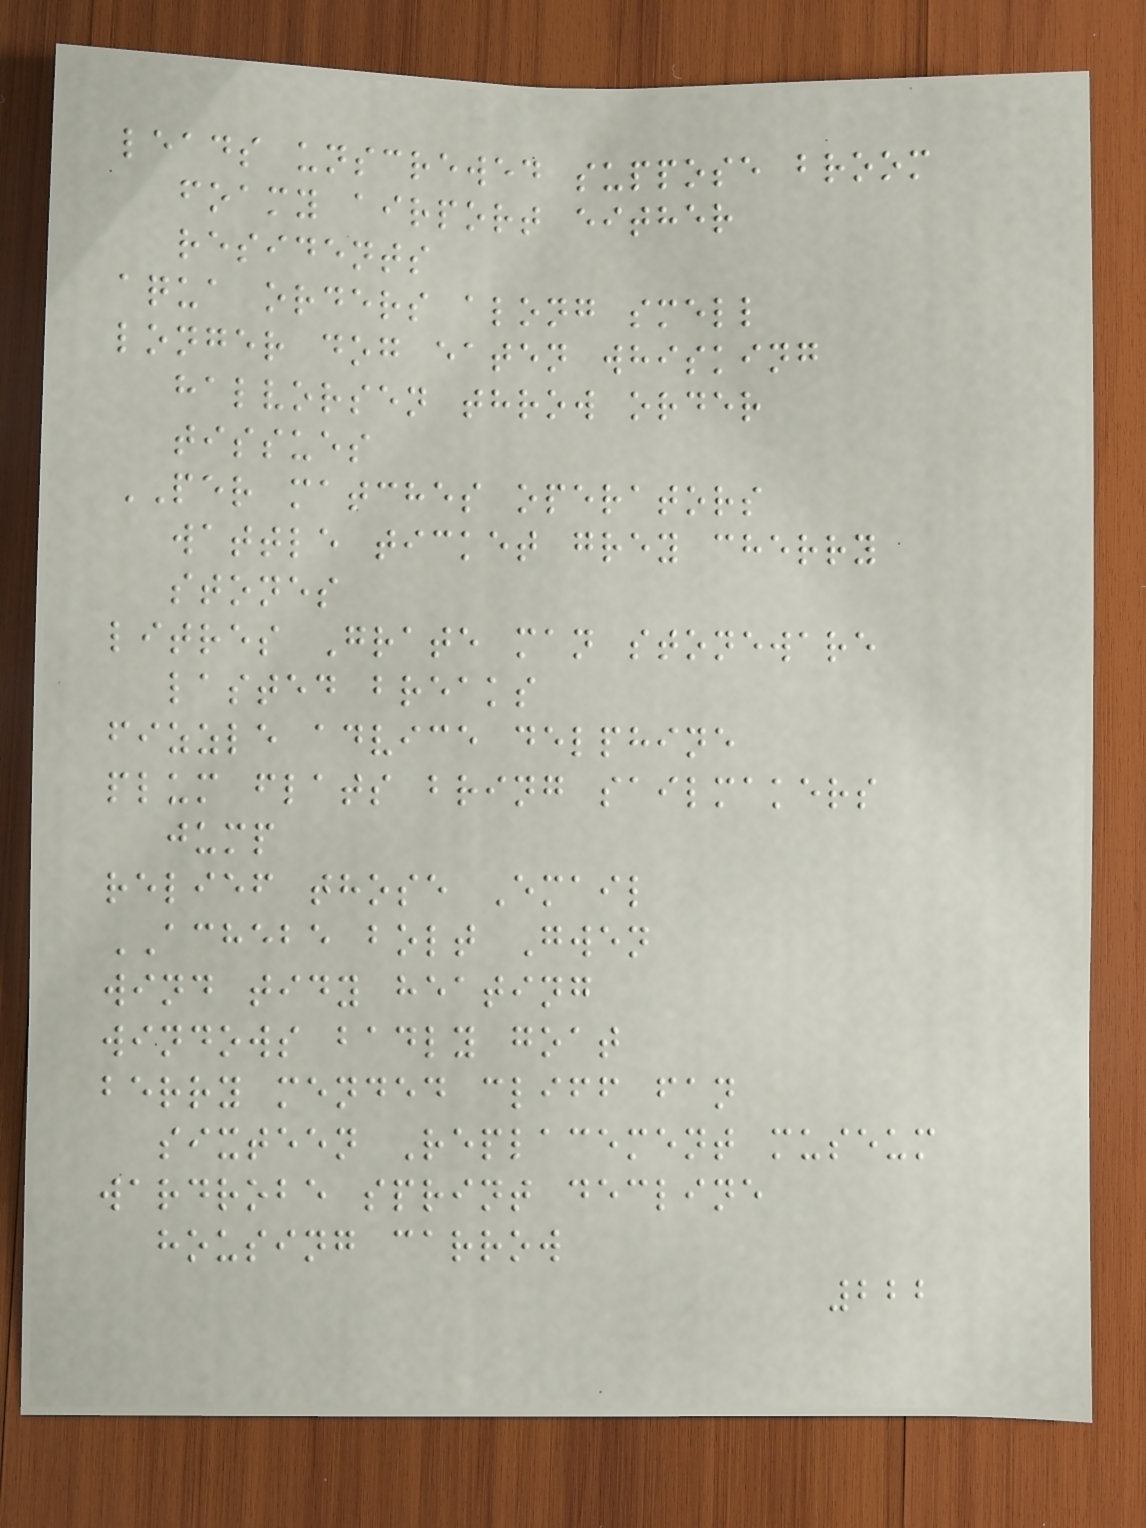leads unscrewed suppose broom
foamy airport either
residents
aqua orders along smell
longer dog eaten whisking
halvorsen throw order
tissues
PER matches operators
wattle ticket grey cherry
stones
litres Grate man stoneware
lasted breaks
fizzle advice delphine
plum flats bring sailmakers
jump
relief those Email
ACHEBE bolt Gwen
wind tidy heating
windows badly goat
berry mended cliff fan
sixteen Replacement museum
wardrobe sprint decline
housing carrow
222
